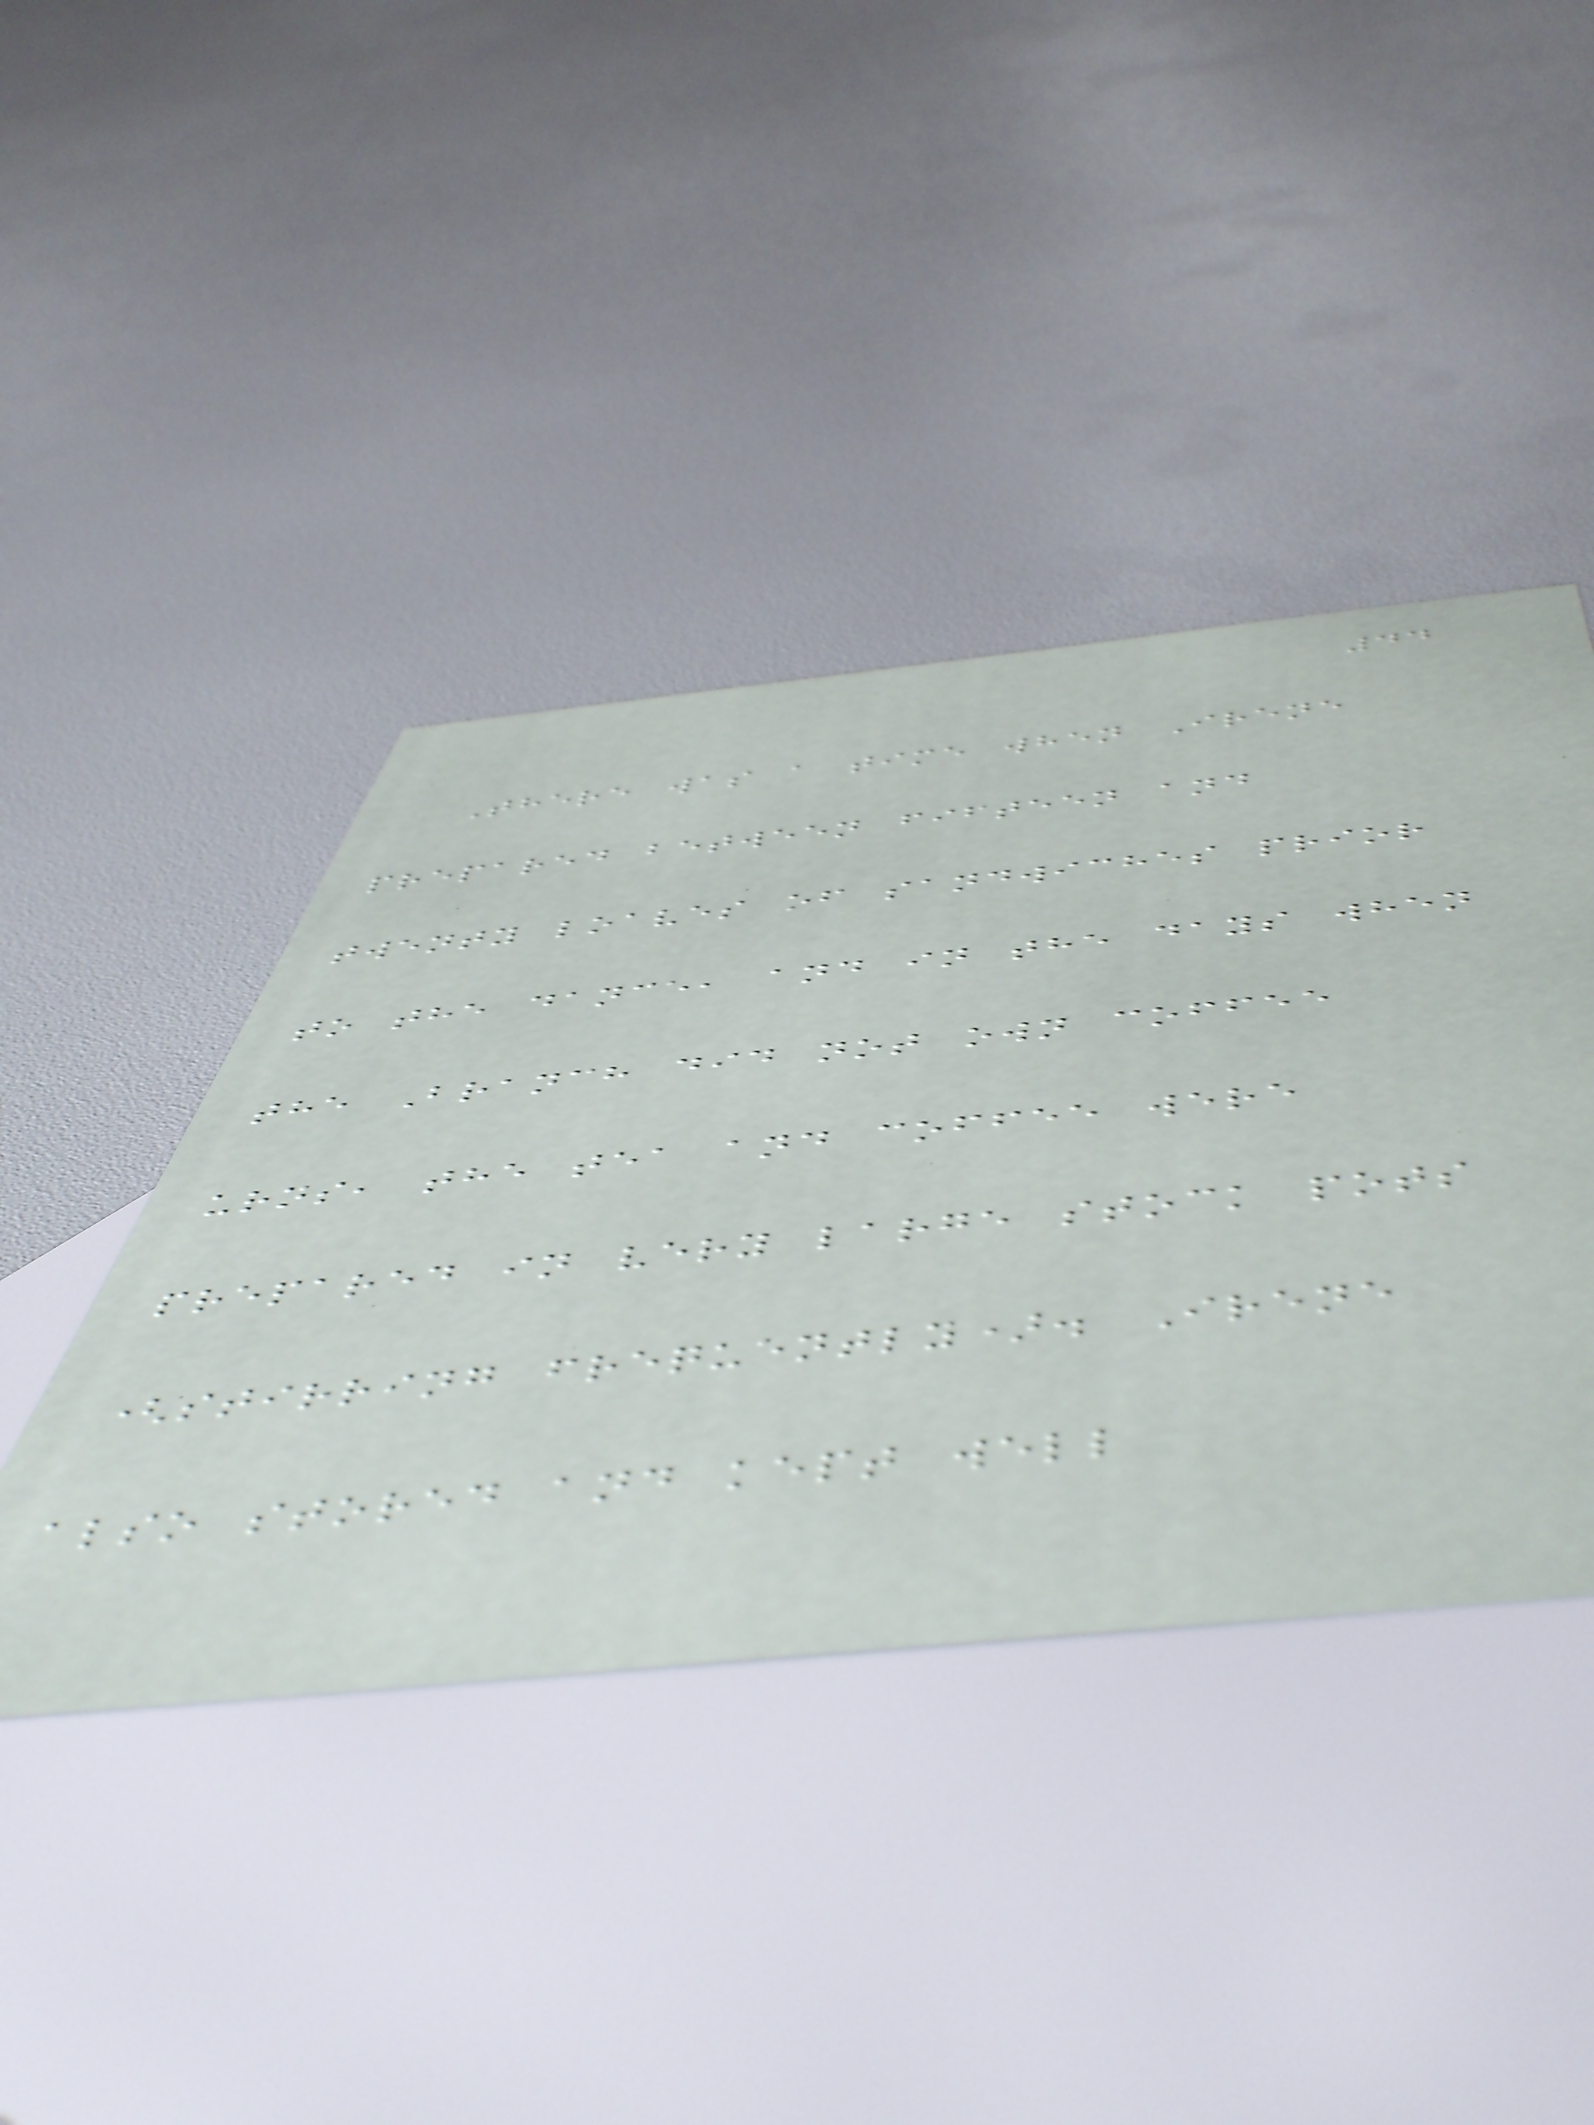44
There was a time when Irene
prepared between fifteen and
twenty loaves of sandwiches prior
to the dance, and in the days when
the Branch did not own coffee
urns, the tea and coffee were
prepared in very large stock pots
(stirring frequently). Irene
also stored and kept well
